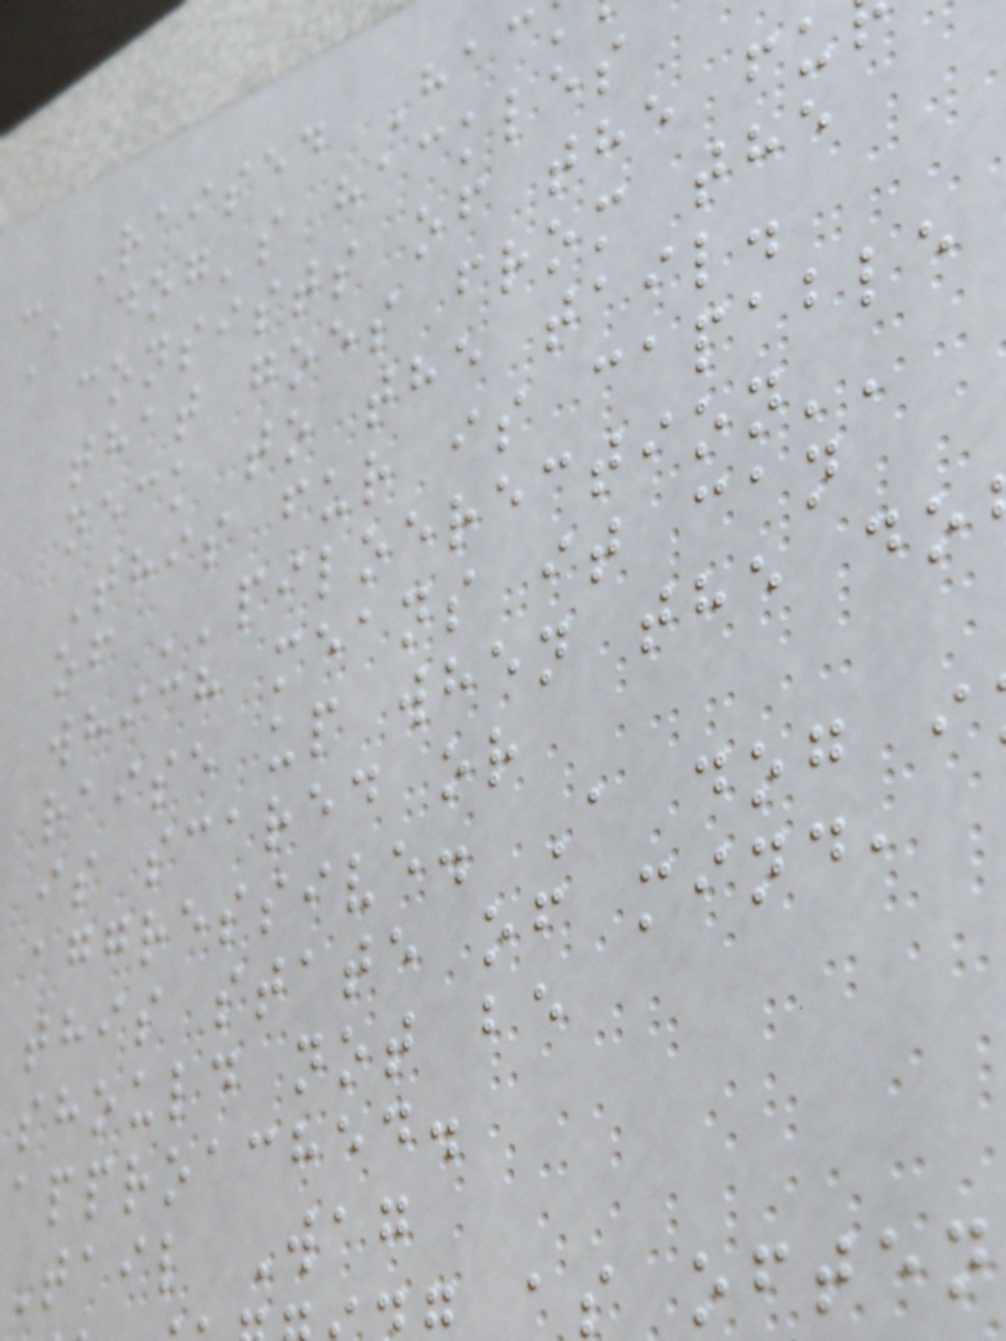- Raised Hac
A dog's hackles
consists of the fu
that goes from the
neck to the tail.
This fur is capable
of ''piloerection''
which means it can
raise up when the do
is scared or
aggressive. A dog i
this state of mind,
should not be
approached.
Tail Wag
s often
